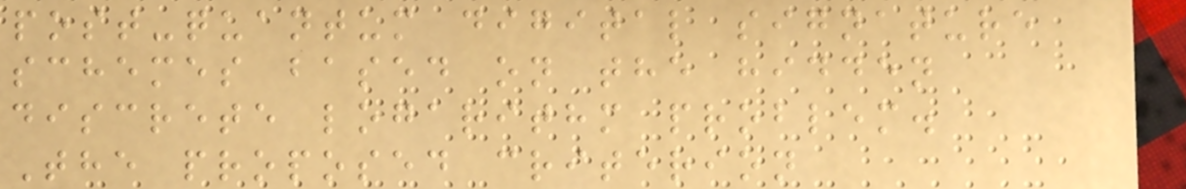post-quantum digital signature
schemes based on the hidden
discrete logarithm problem.
The proposed criterion
